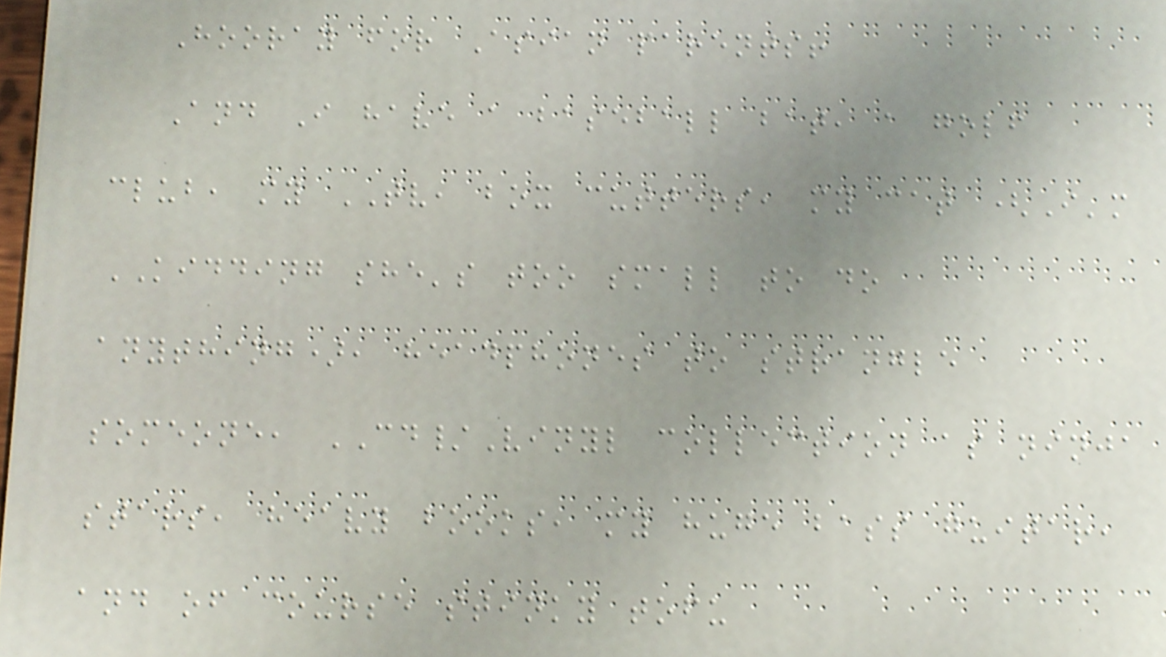Hooray for Asian parents!
And I have a baseball bat, a golf
club, my TV, box cutters, my cat (I'm
KIDDING she's too small to do
anything), headphones to strangle
someone, CD/Vinyl collection as ninja
stars, heavy books, my huge bass guitar,
and of course stinky tofu
